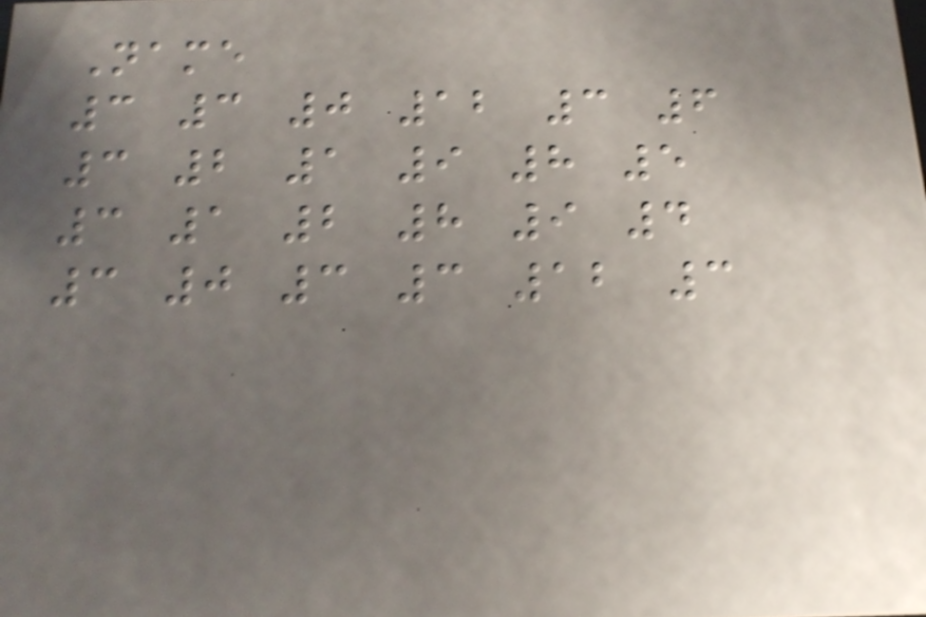Name
3 3 0 12 3 6
3 2 1 9 8 5
3 1 2 8 9 4
3 0 3 3 12 3
